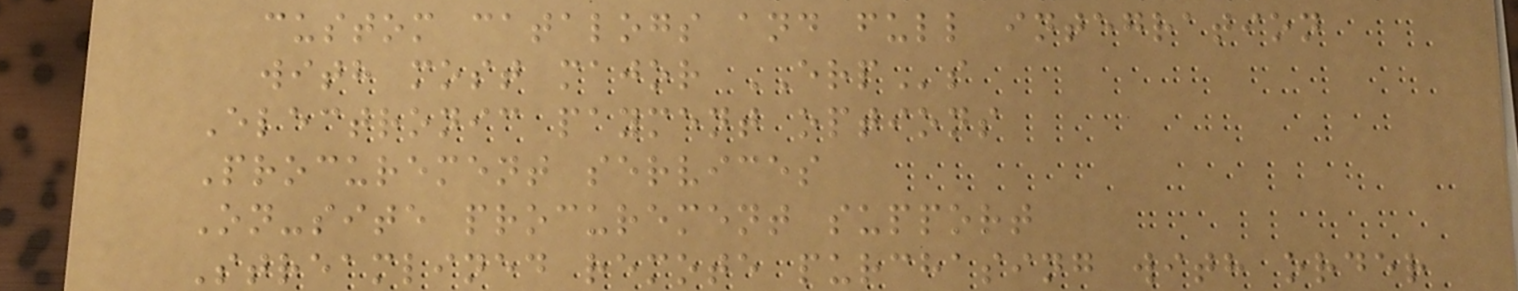custom catalogs and full integration
with most major ERPs
Electronic payment options
Procurement services
On-site procurement support
Streamlined remote purchasing with order
